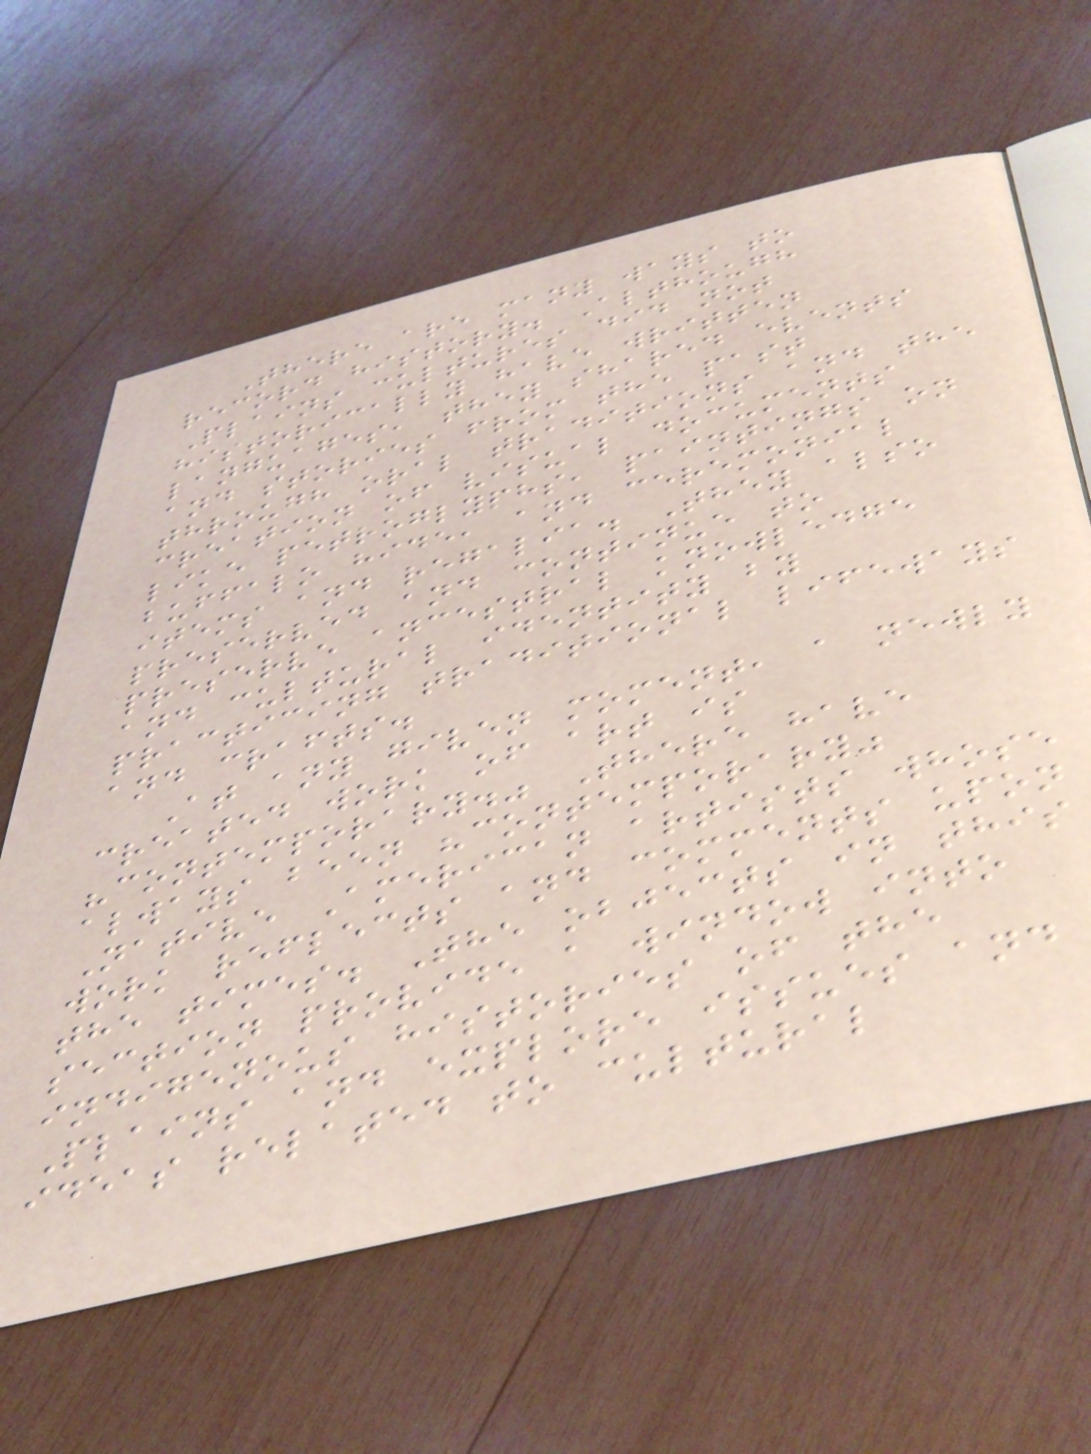There are many ways to
record history. Although
Plains cultures did not
historically have written
languages, they shared events
and stories from the past
through oral traditions and the
creation of visual documents
like petroglyphs, paintings on
buffalo hide, and ceremonial
items and regalia. They also
preserved and continue to
preserve ancestral knowledge
and cultural identity by
practicing traditional lifeways
and crafts.
At any given moment, a newly
created work of art is
"contemporary." There have
always been "contemporary"
Native American artists whose
work reflects and comments upon
the times. The objects in this
section provide a window into
indigenous histories of the
Plains and explore issues and
ideas related to cultural
